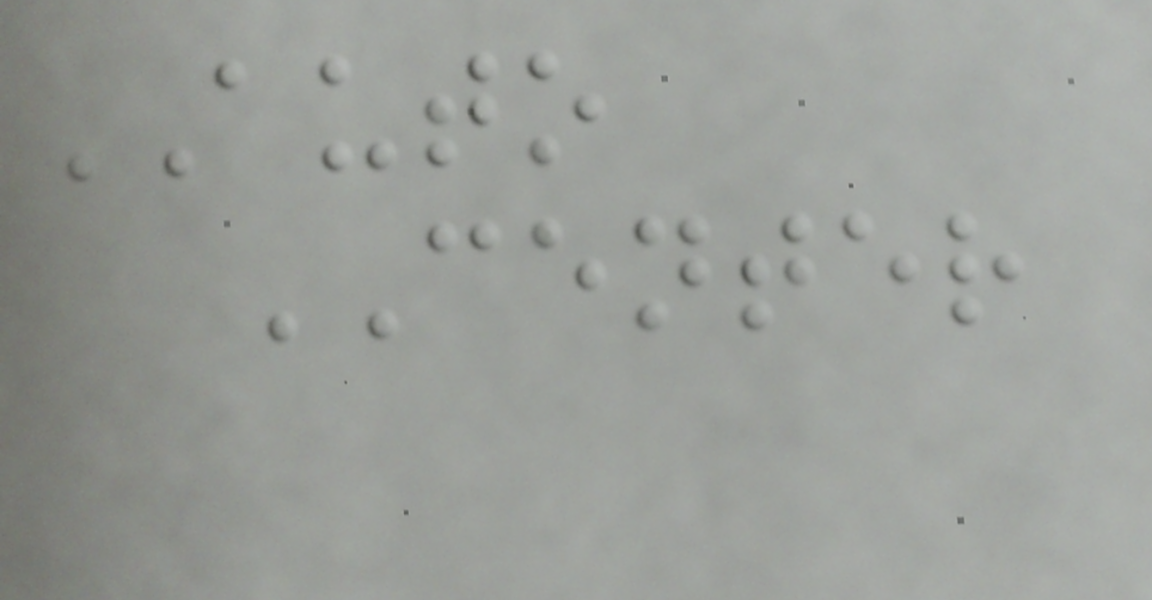AUTO
CENTER
